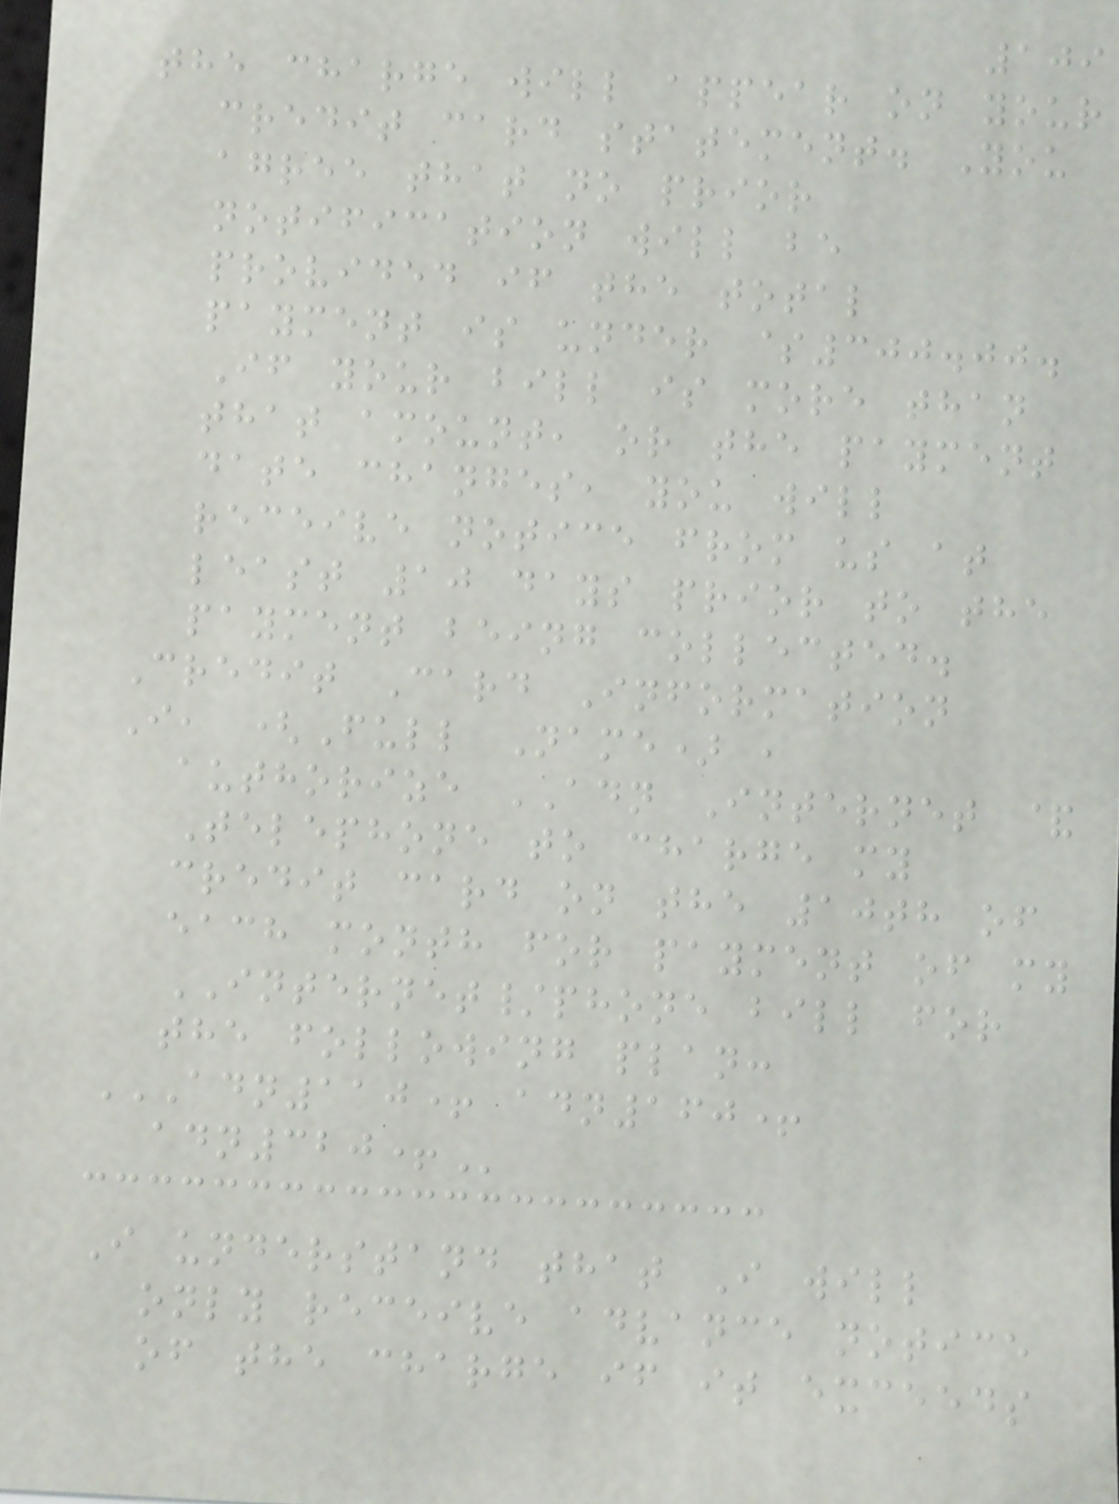109
the charge will appear on your
credit card statement. You
agree that no prior
notification will be
provided if the total
payment is under $300.00.
If your bill is more than
that amount, or the payment
date changes, you will
receive notice from us at
least 10 days prior to the
payment being collected.
Credit Card Information
I, (Full Name) ,
authorize ADN Internet &
Telephone to charge my
credit card on the 10th of
each month for payment of my
INTERNET/phone bill for
the following plan:
ADN110+ ADN160+
ADN320+
I understand that I will
only receive advance notice
of the charge if it exceeds
